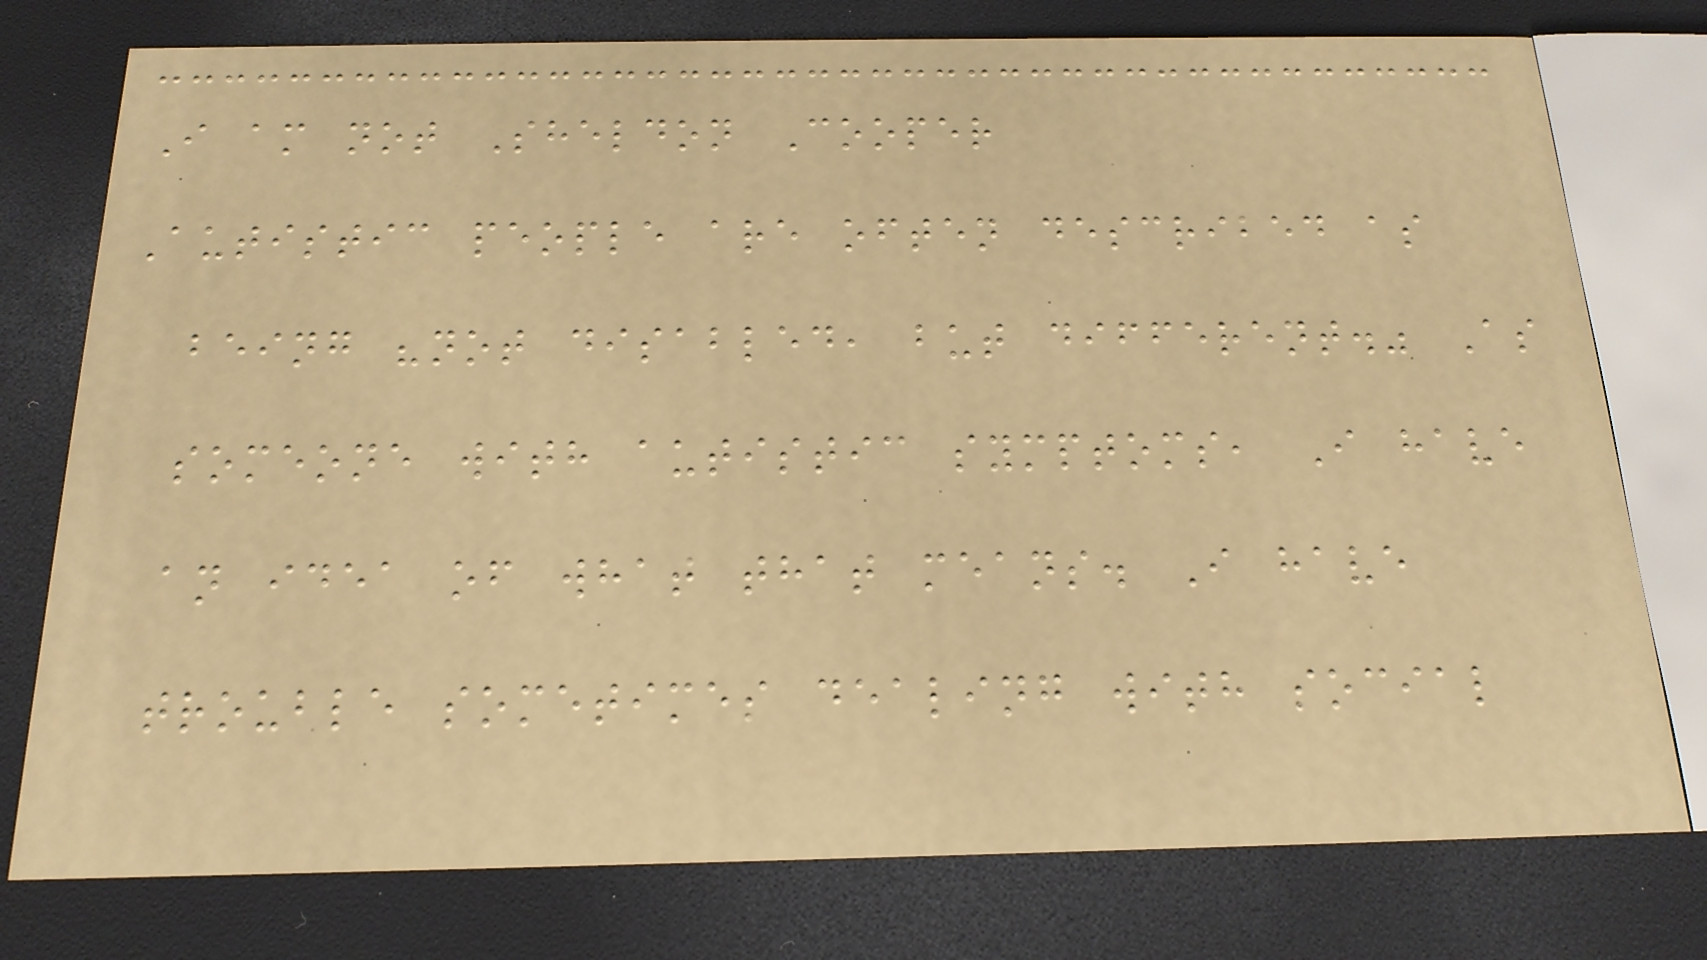I am not Sheldon Cooper
Autistic people are often described as
being "not disabled, but different." As
someone with autistic symptoms, I have
an idea of what that means. I have
trouble sometimes dealing with social
